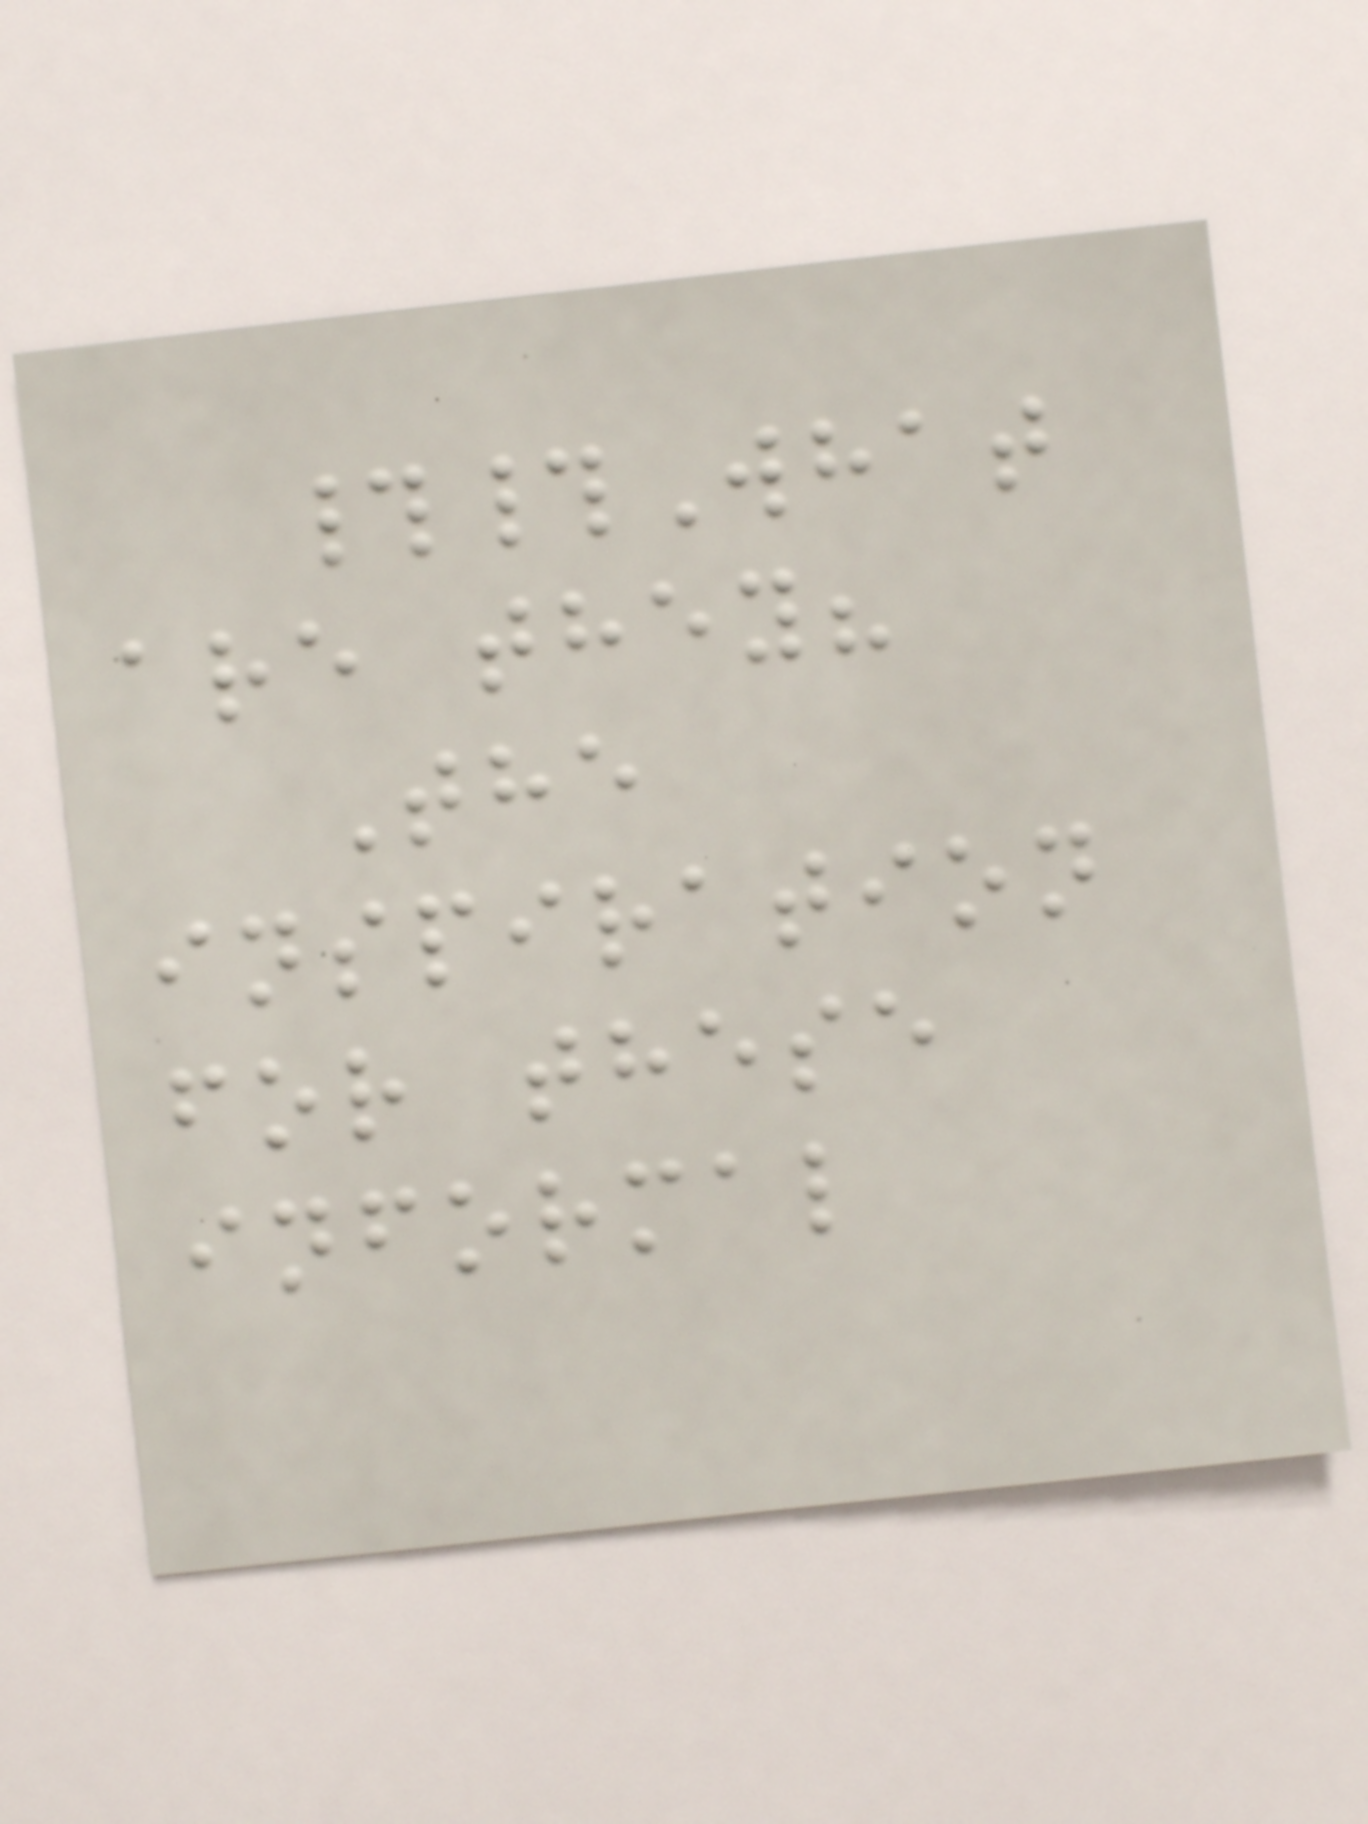##What
are they?
The
inspiration
for these
informal
